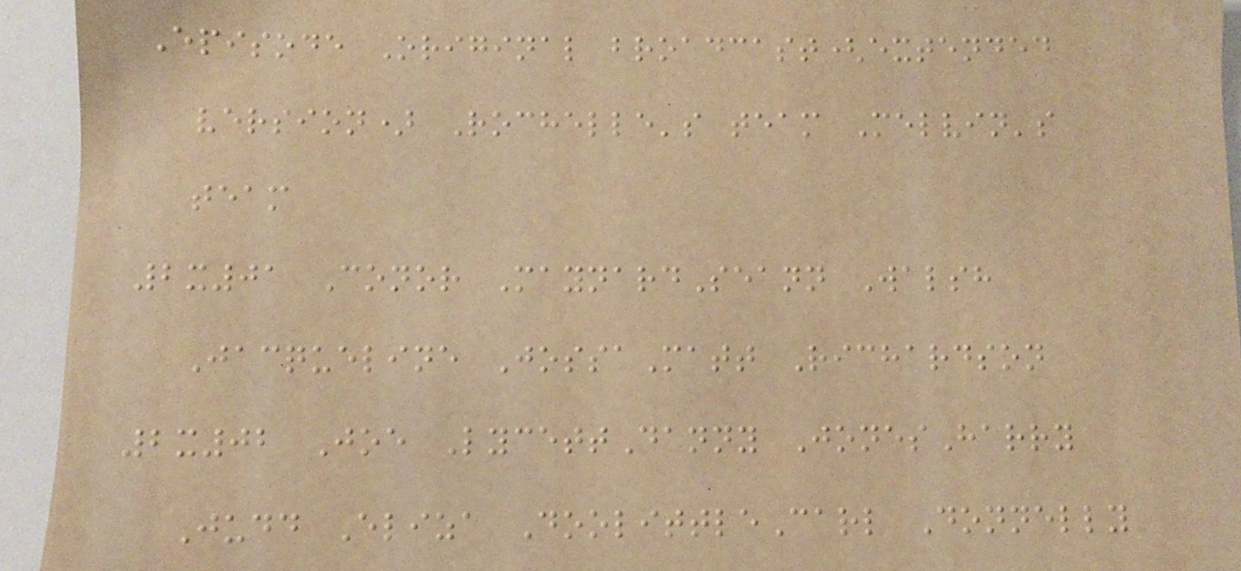Episode Original broadcast(extended
version) Rochelle's team Melvin's
team
2x01 Conor MaynardSeann Walsh
Jacqueline JossaMatt Richardson
2x02 Joe LycettDanny JonesHarry
Judd Eliza DoolittleCarl Donnelly
